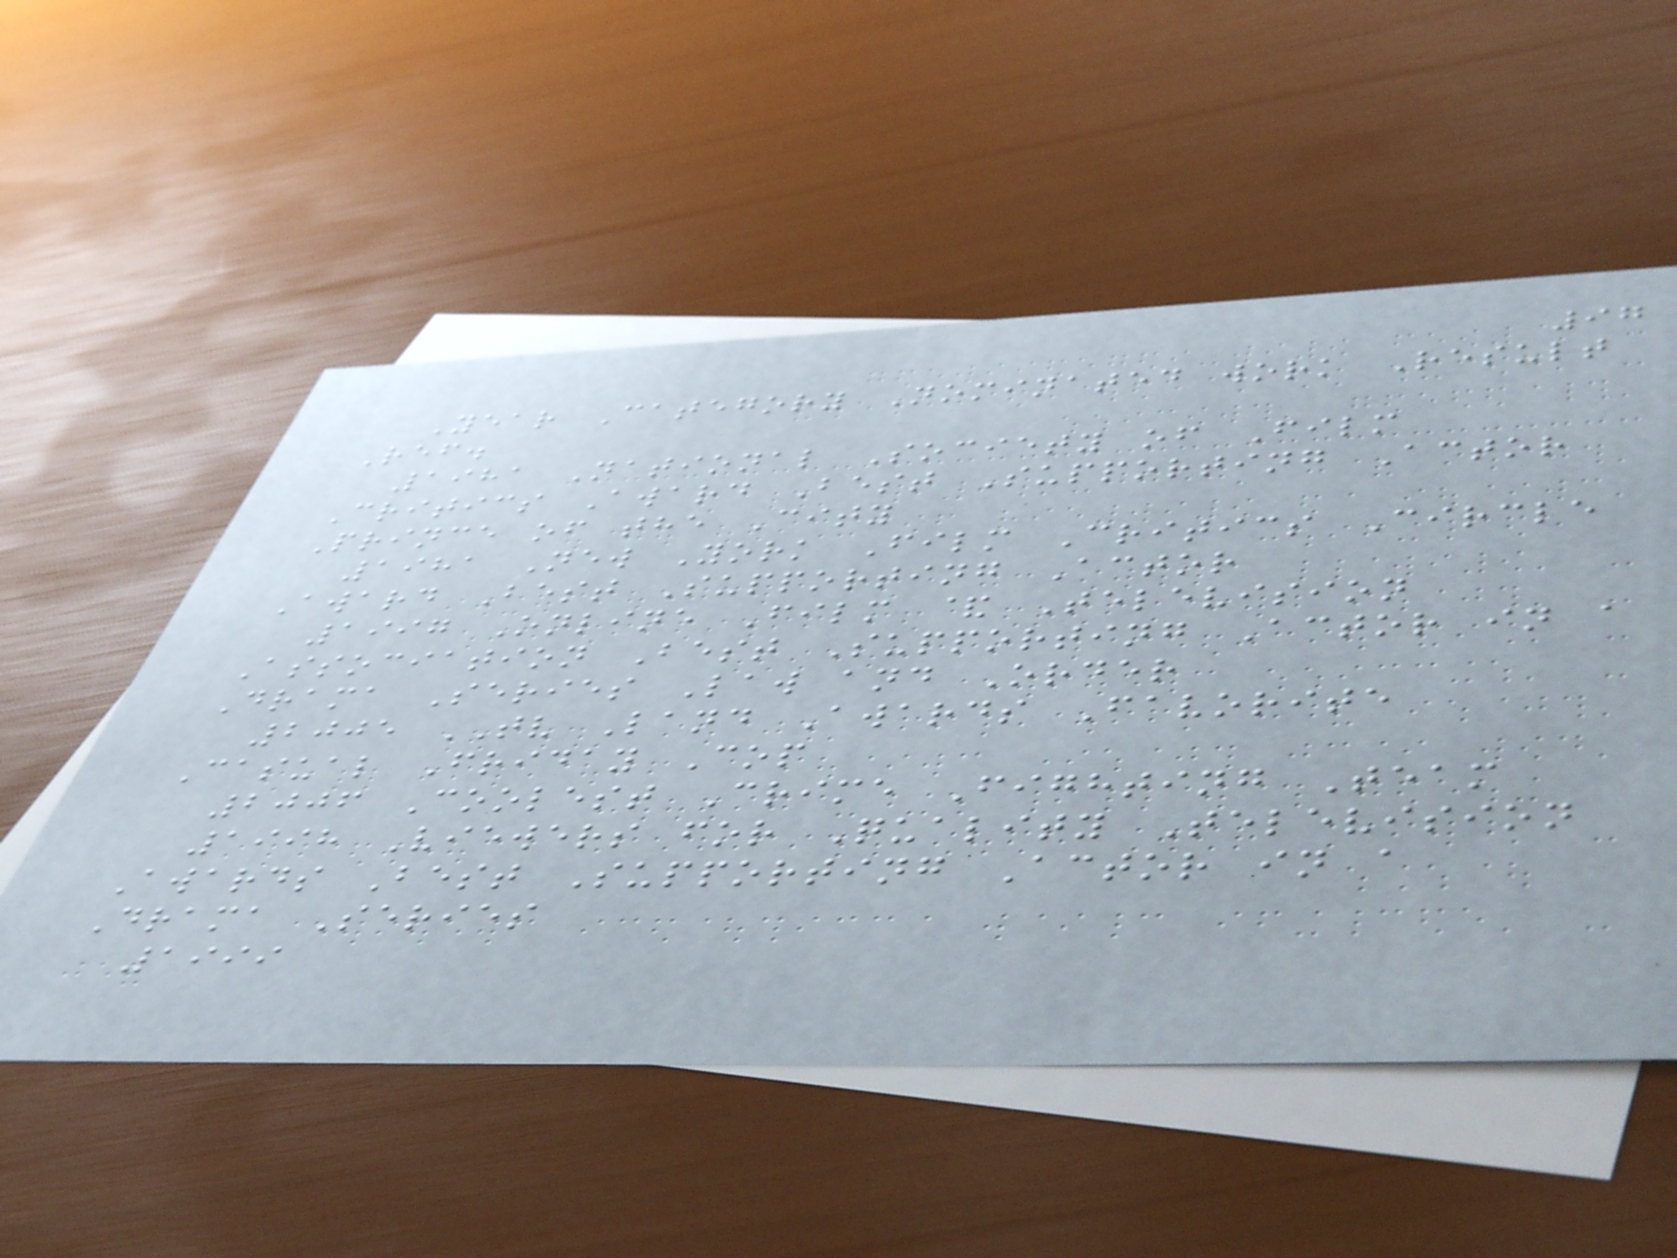97
Year Category Nominated work Result
Ref.
1981 National Society of Film
Critics Award Best Supporting Actor
Prince of the City
1981 New York Film Critics Circle
Award Best Supporting Actor
1997 Online Film & Television
Association Best Supporting Actor in a
Drama Series Law and Order
2005 TV Land Awards Favorite
Casual Friday Cop
2006 Coolest Crime Fighting Team
1998 Viewers for Quality Television
Awards Best Supporting Actor in a
Drama Series
1999
